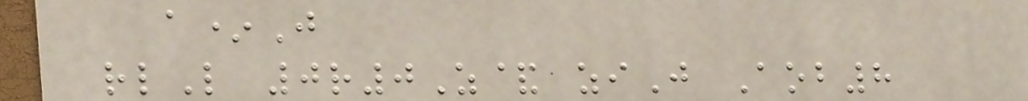a*J
rlL 0r0Z& ziJ Aob8
